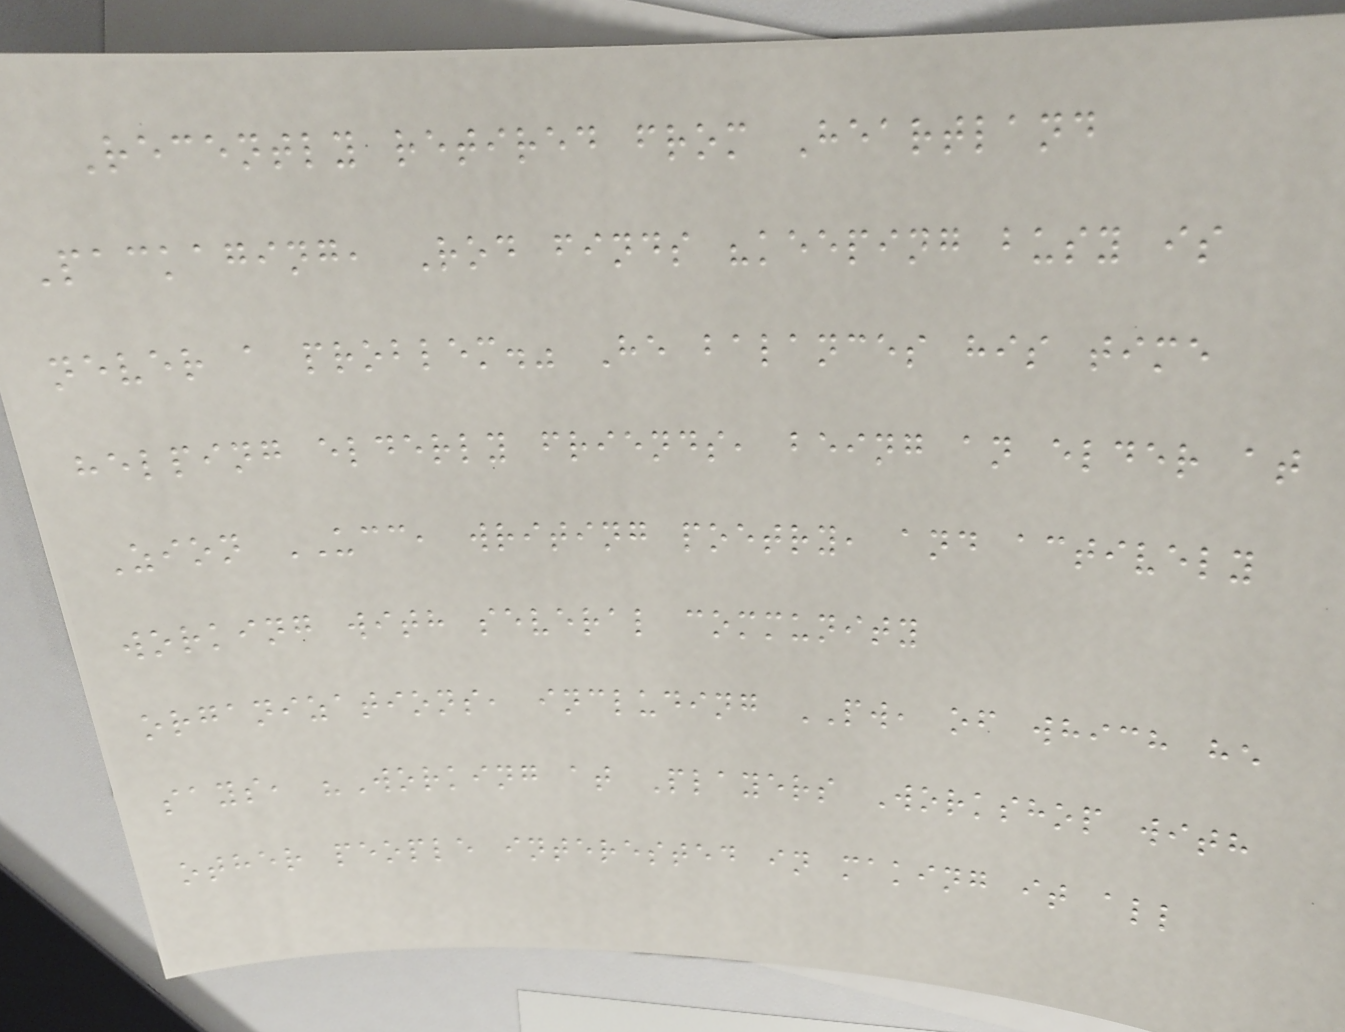Recently retired from Heartland
Packaging, Rod finds "keeping busy is
never a problem." He balances his time
helping elderly friends, being an elder at
Zion UCC, writing poetry, and actively
working with several community
organizations, including PW, of which he
says, "Working at Players Workshop with
other people interested in making it all
